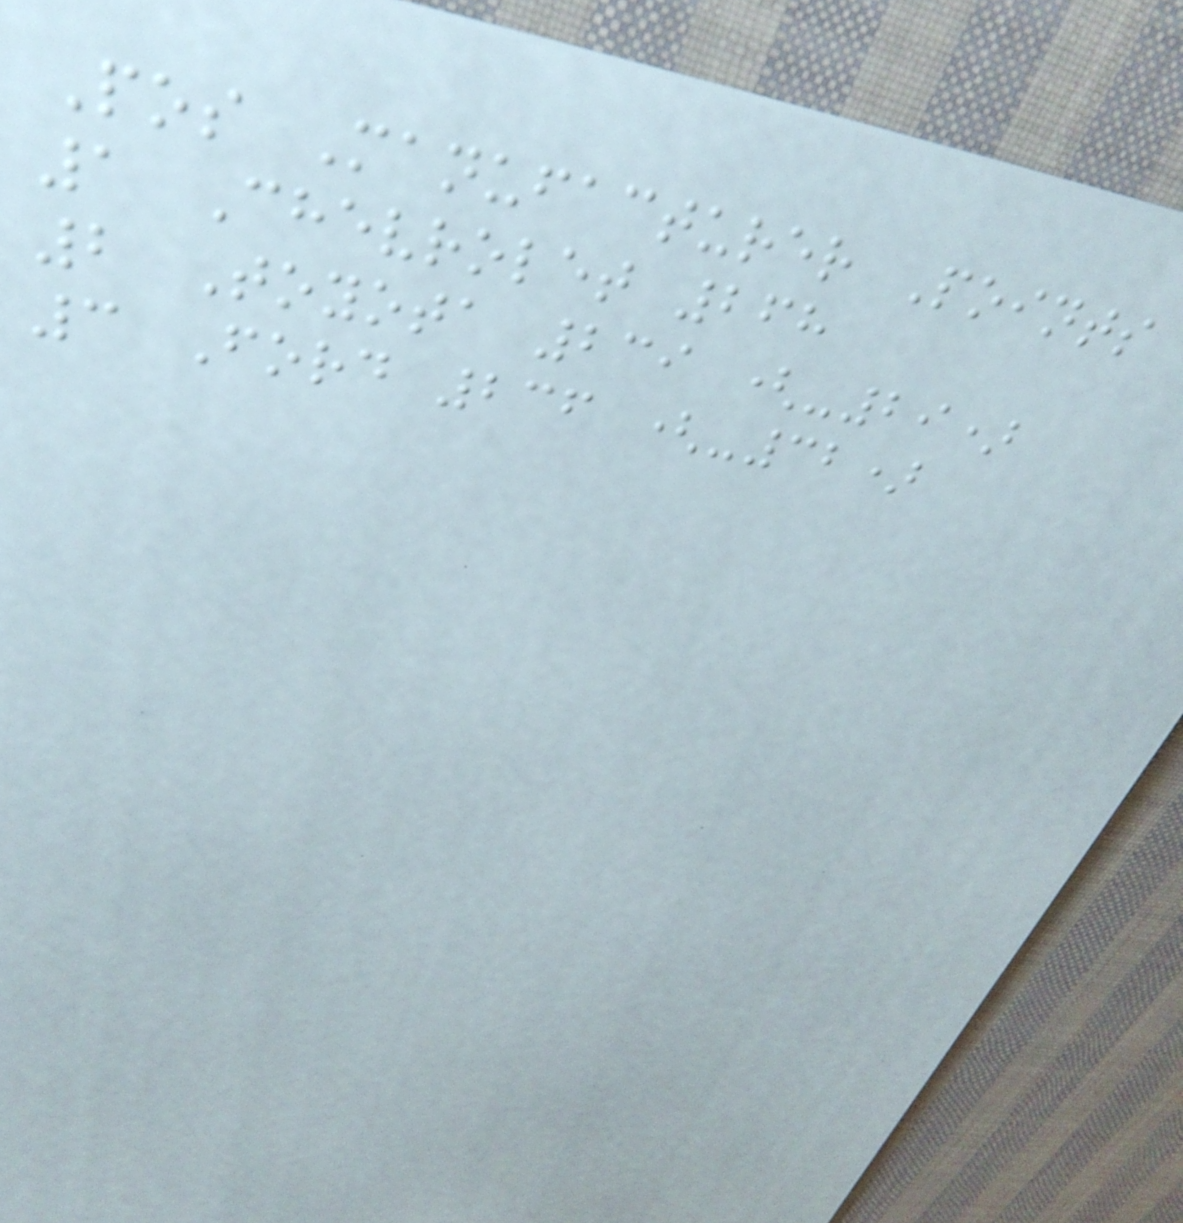Pos Manufacturer Points
1 Chevrolet 268
2 Toyota 239 (-29)
3 Ford 236 (-32)
